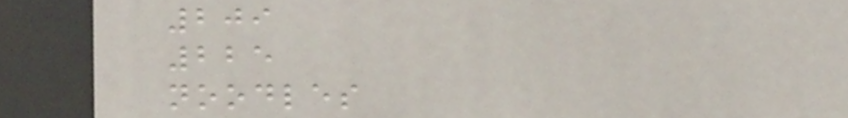209
225
noodles
